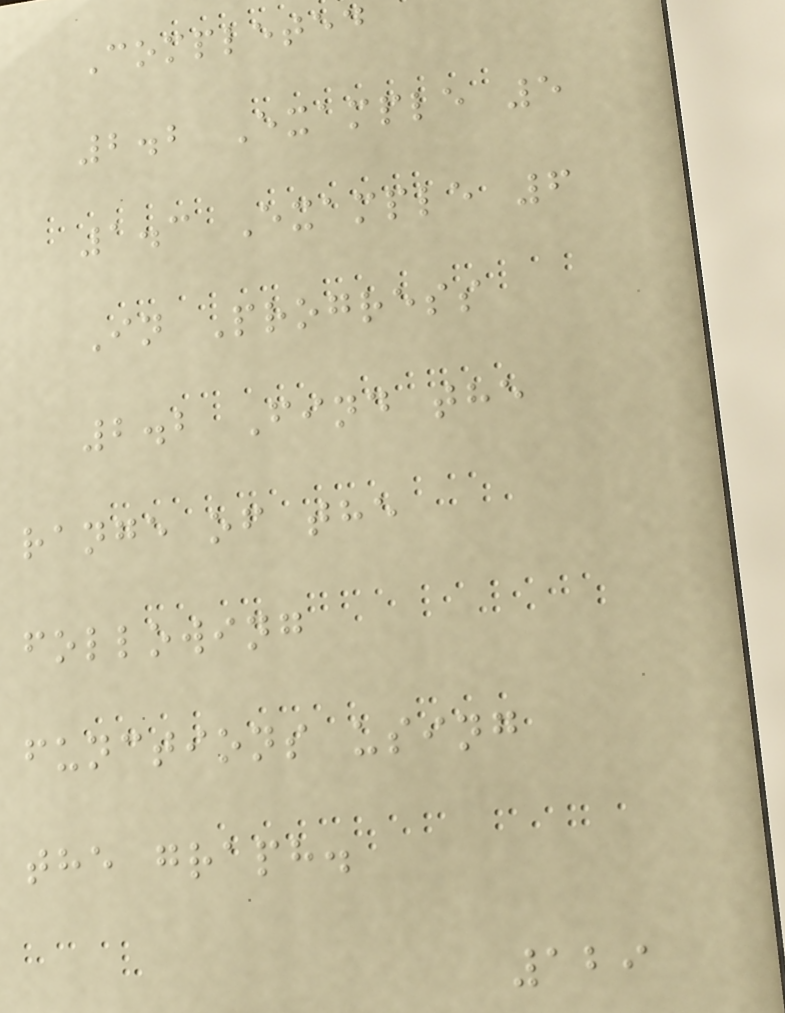Completed
2.2 Example 5
1.3 Example 6
In Progress
2.2 Find the
range of the
following
functions using
the graph.
129
